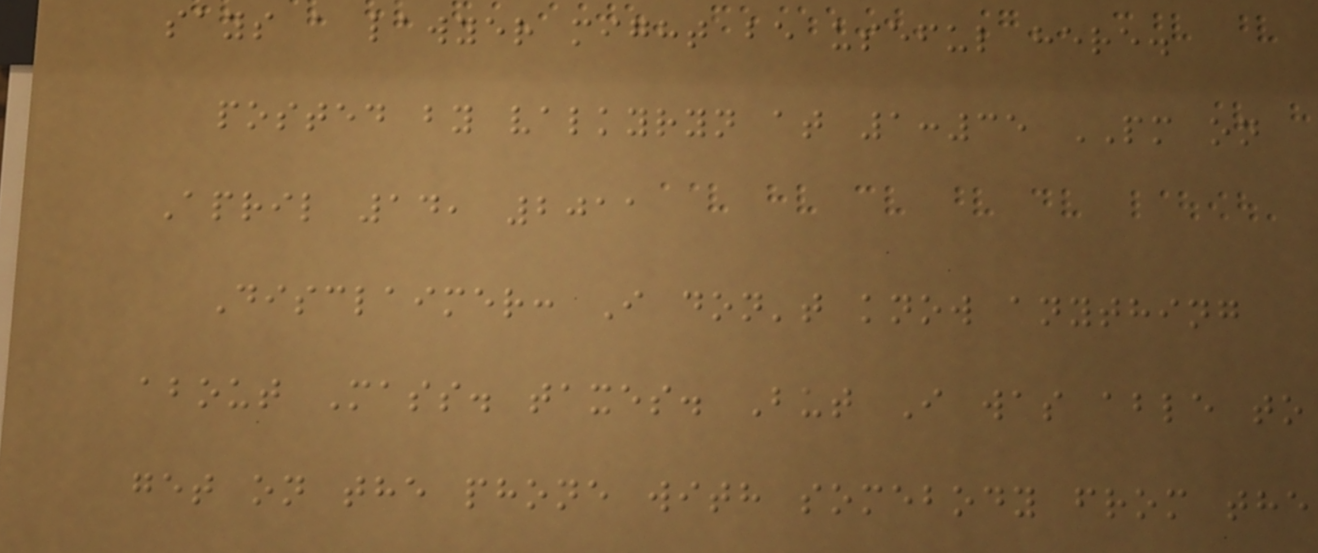says a lawyer might be useful here.
posted by valkyryn at 1:35 PM on
April 14, 2011
Disclaimer: I don't know anything
about Mass. taxes. But I was able to
get on the phone with somebody from the
